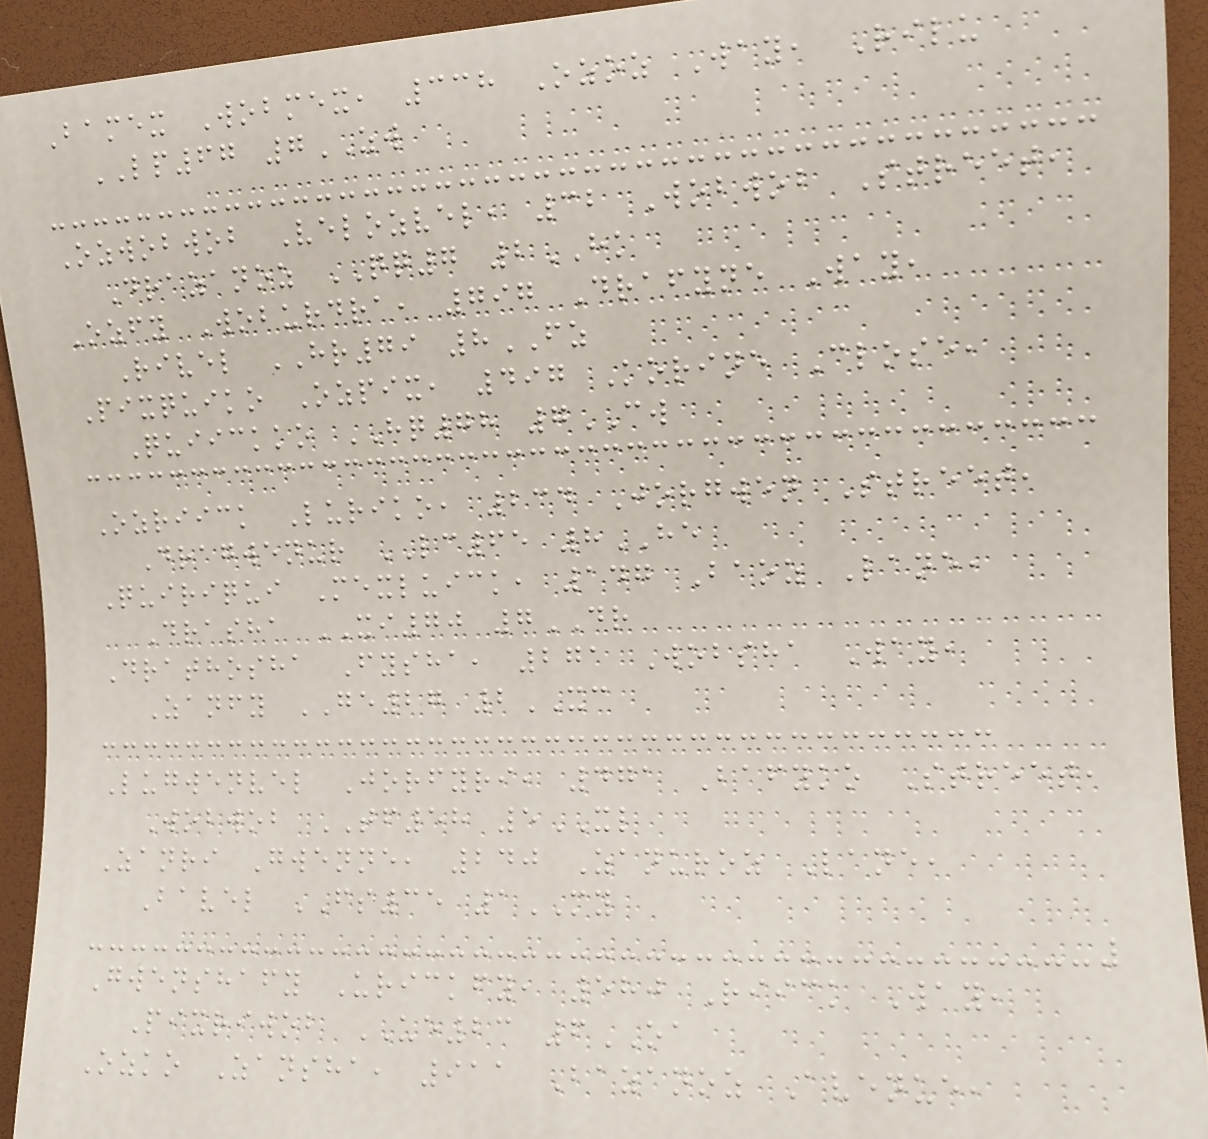Bamex Wobmex, 338 Ozoz Way, Rilu
LP67 7ZW
Ozwobwob Velozvel, 32 Wobwob Street,
Drazanoz QQ7 2HK
Ozfy Woburdra, 797 Drafyne Way,
Rivel HR79 8FZ
Pixquiko Ozpix, 497 Korine Close,
Quiickko HQ78 7CW
Ozriick Luriko, 234 Jorgwen Street,
Dragwenur LC65 8HE
Quiriqui Mexluick, 147 Baoz Lane,
Drasha XI70 7DR
Drathosha Fysha, 271 Wobsha Way,
Zanfy GE27 2XC
Lugwenvel Jorfyri, 471 Bafyko Street,
Wobwob TF58 5XL
Zanri Gwenne, 240 Zanuroz Lane,
Bavel FS35 1MY
Gwenshafy Urickfy, 580 Riick Way,
Pixriwob UE23 6OA
Ozko Zansha, 911 Bazanoz Avenue,
